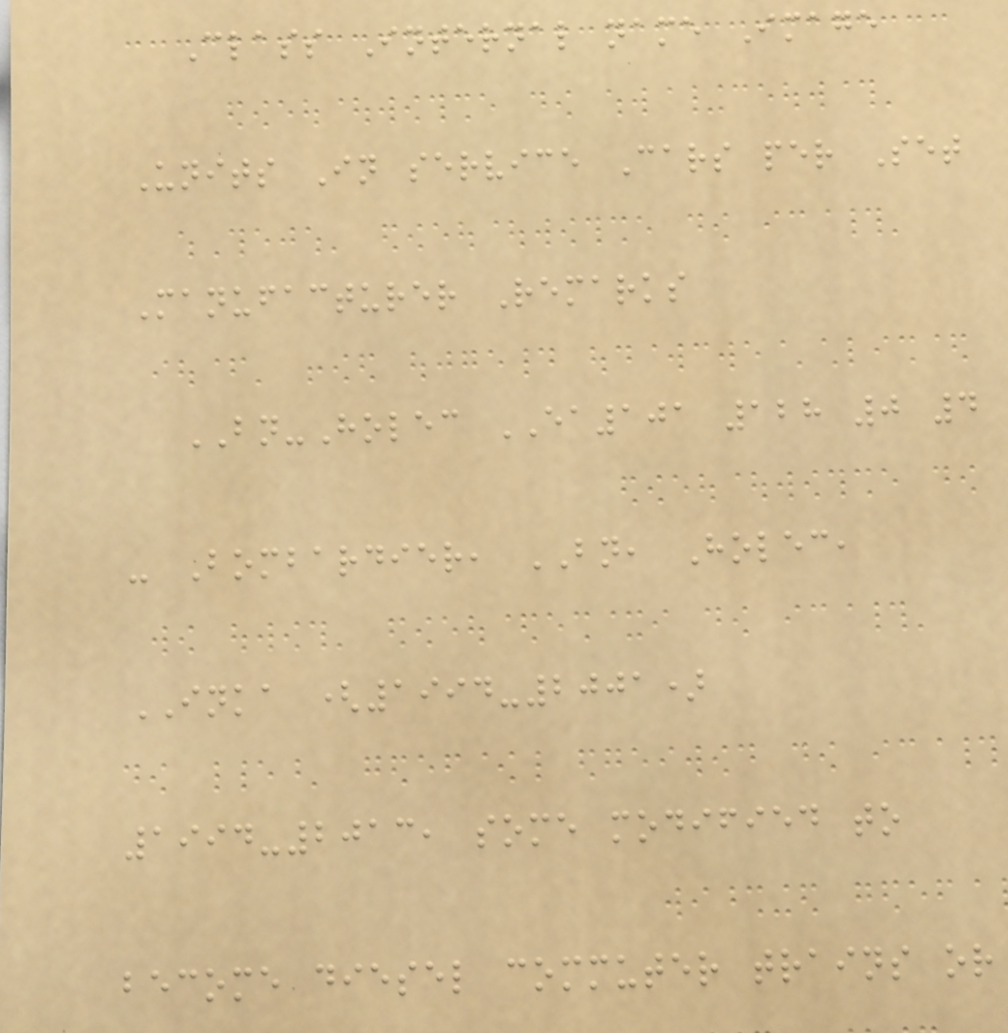Class Internal name Image
Units In service Cars per Set
Manufacturer Remarks
BN-Holec EA101 128 0 4
- Bombardier, BN, Holec,
INKA (1994-2001)
1994-2013, some modified to
become diesel commuter trains or
